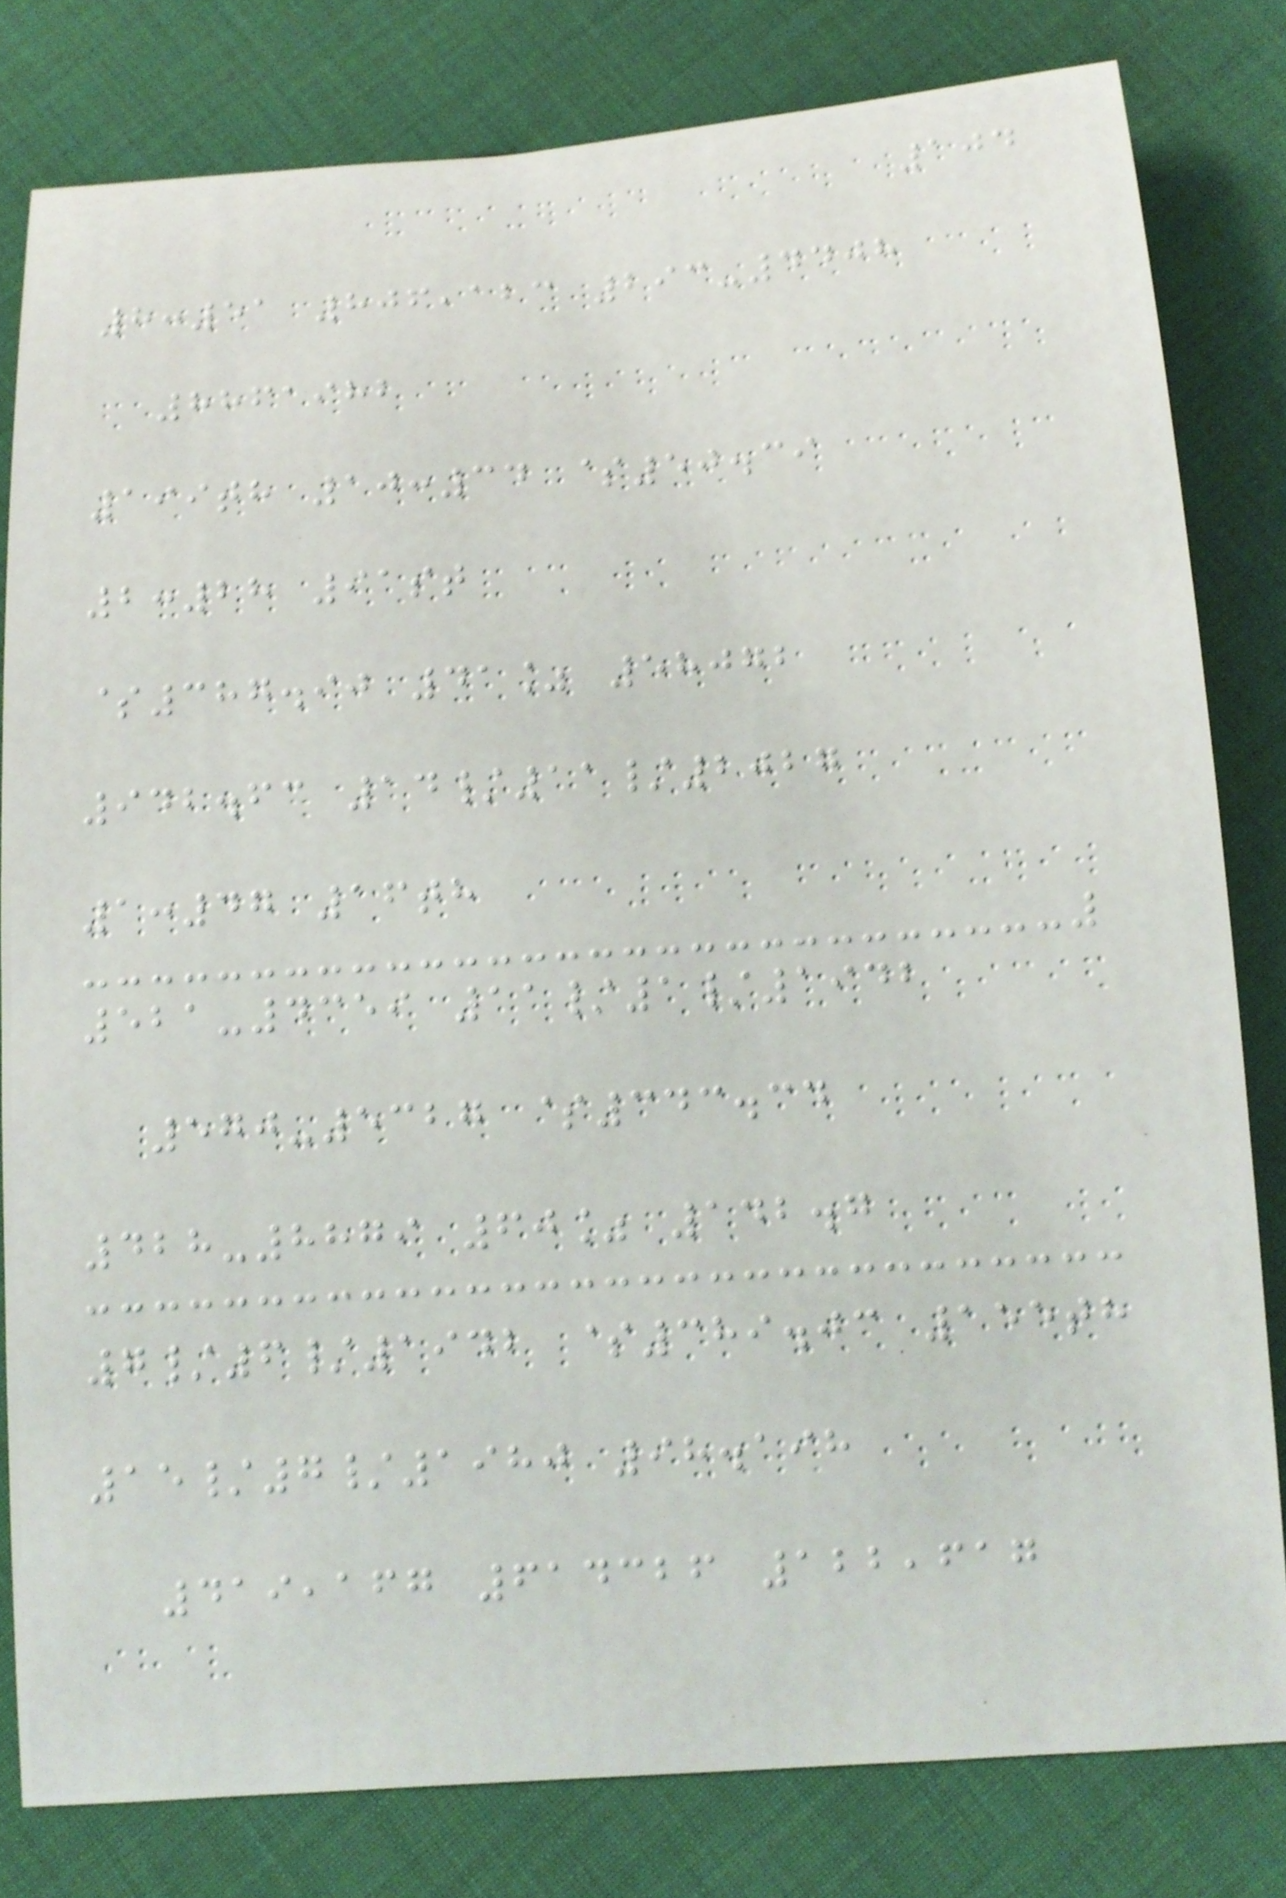104
8:51 806,123 293-4408
8861982
199th 10:34 $50.39
2:28 91st
$387.90 41% 58072
942.63 14/11/2027
1:47 16th
521-4359 11/1/1942
570-5327 $343.34
428-8879 60% 142.7
7/6/1942 $389.03 155th
15/7/1980 98.198
419,167 614326 122,617
